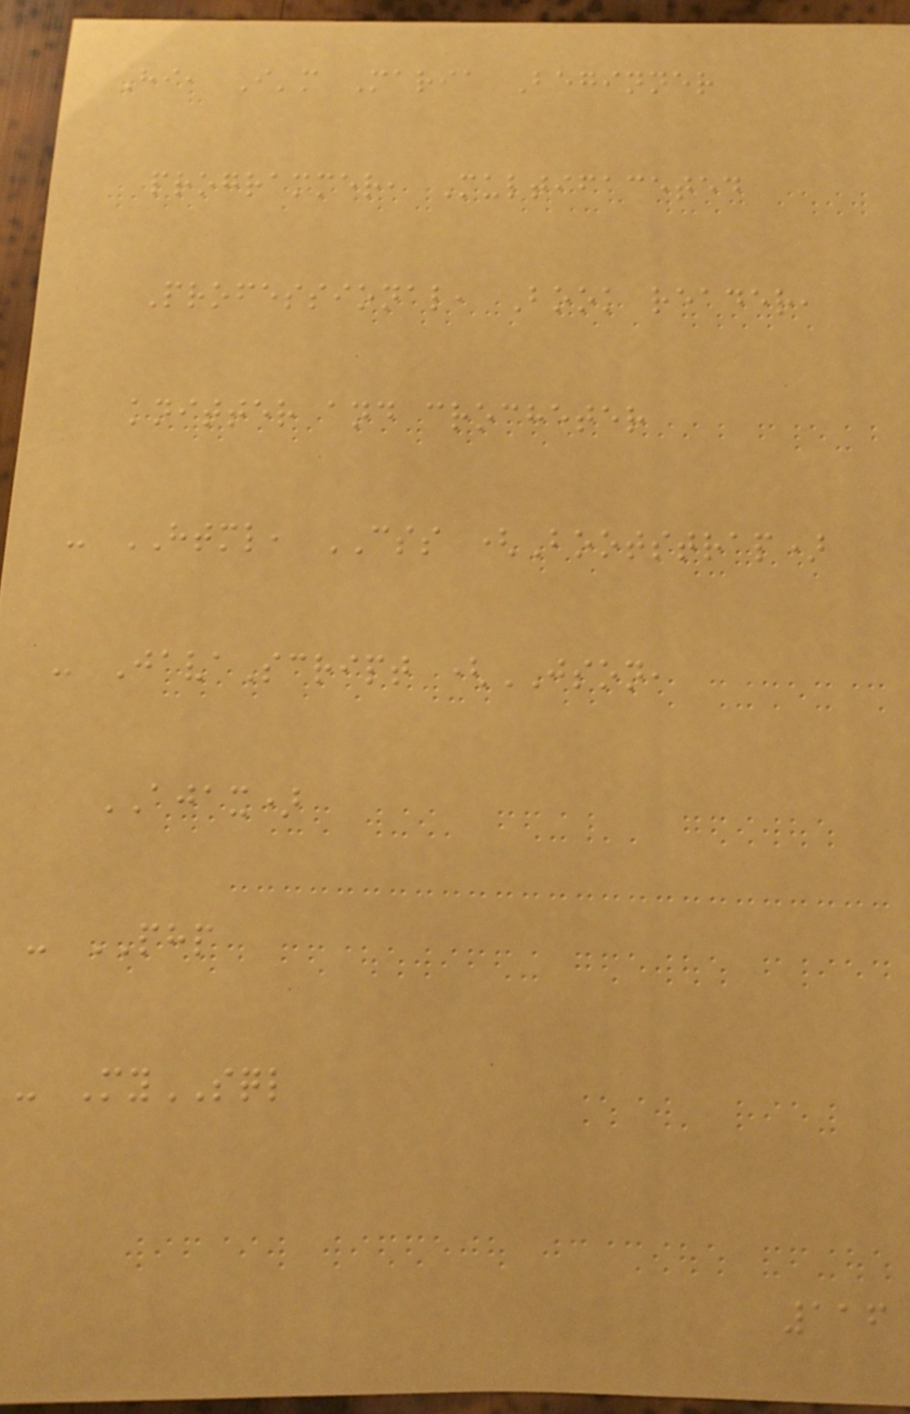Hi, I'm Maria Beginner
programmer, Multifaceted
Professional, Book reader,
knitter and crocheter
- HTML, CSS (Bootstrap)
- JavaScript (JSON,
AJAX)
- PHP
- MySQL
116
